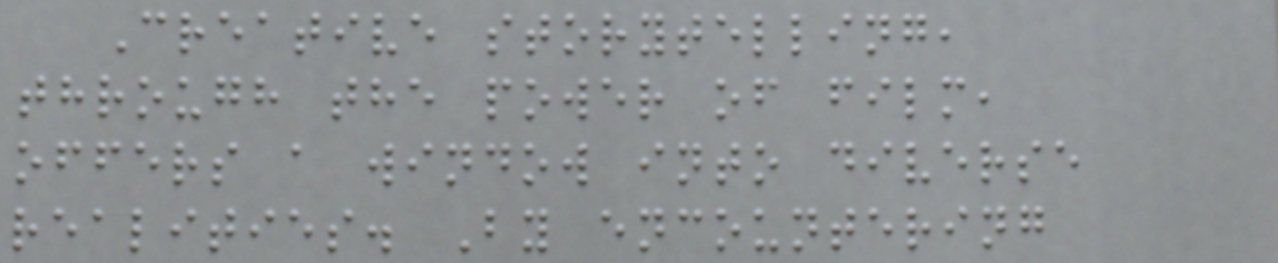Creative storytelling,
through the power of film,
offers a window into diverse
realities. By encountering
